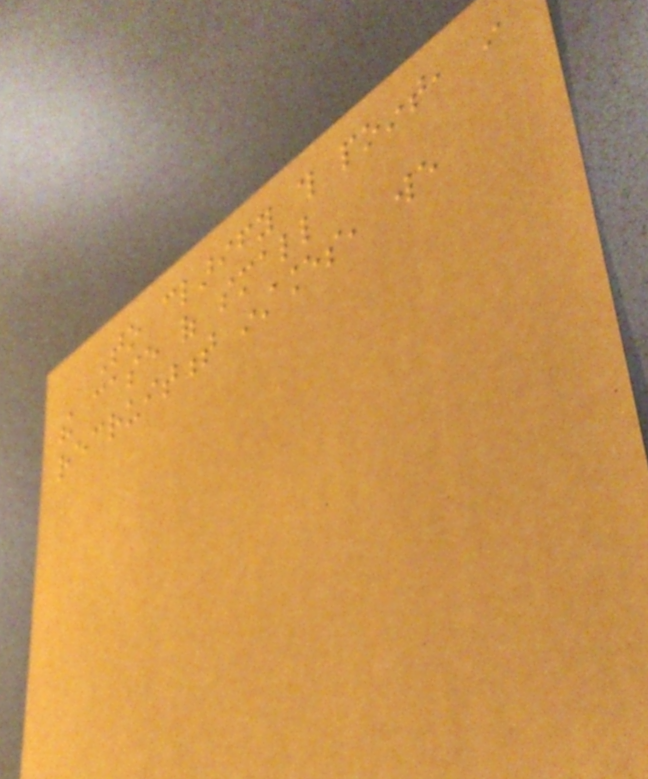To clarify this point, in
the case of small
recruitment instances, we
